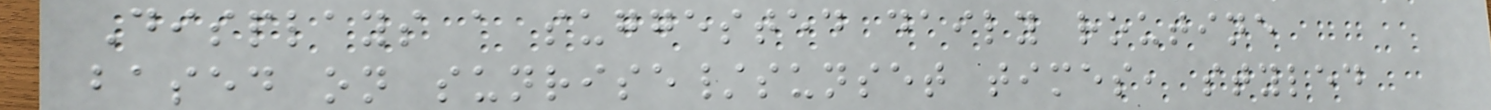Displays a suggested daily routine
based on sunrise/sunset times, styled
